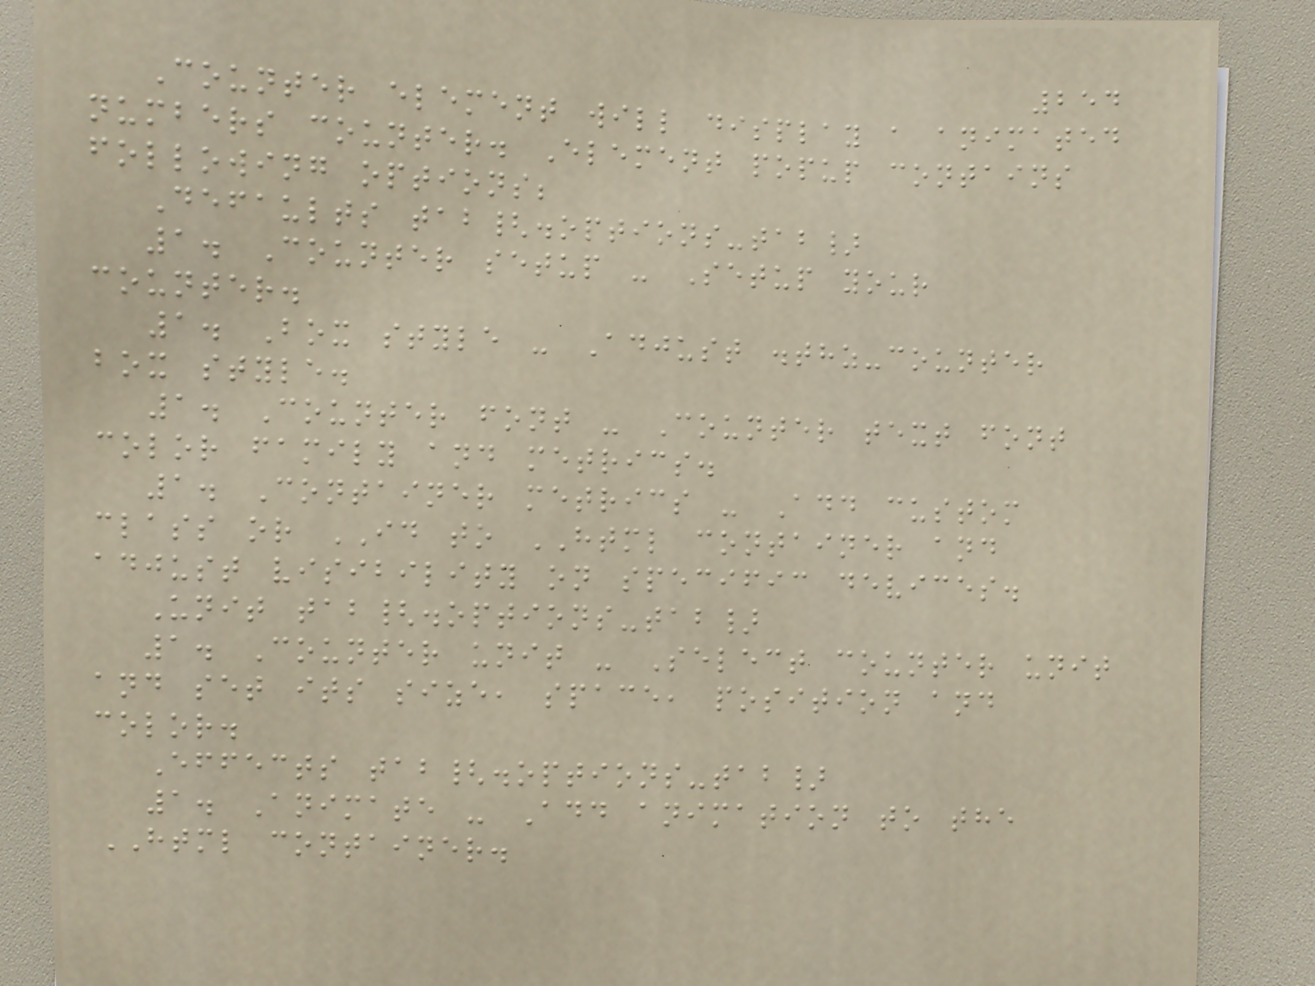254
Counter element will display a animated
numbers counter. Element popup contains
following options;
Defaults tab{.options-tab}
1. Counter setup - Setup your
counter.
1. Box style - Adjust .thz-counter
box style.
1. Counter font - Counter text font
color family and metrics.
1. Container metrics - Add custom
class or ID to HTML container and
adjust visibility on specific devices.
Unit tab{.options-tab}
1. Counter unit - Select counter unit
and set its size, space, position and
color.
Effects tab{.options-tab}
1. Animate - Add animation to the
HTML container.
